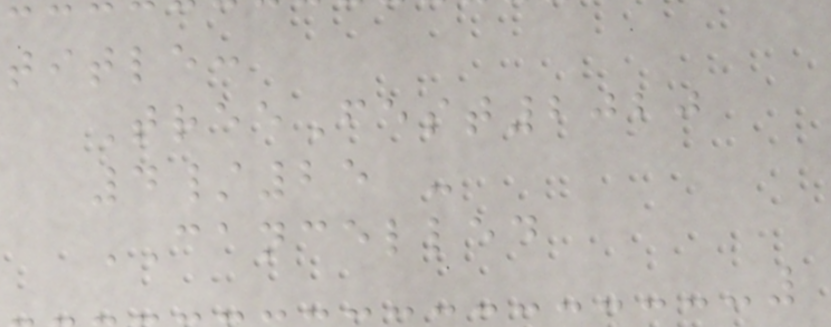title:
TreeFest2020
4/25 -
CANCELLED
